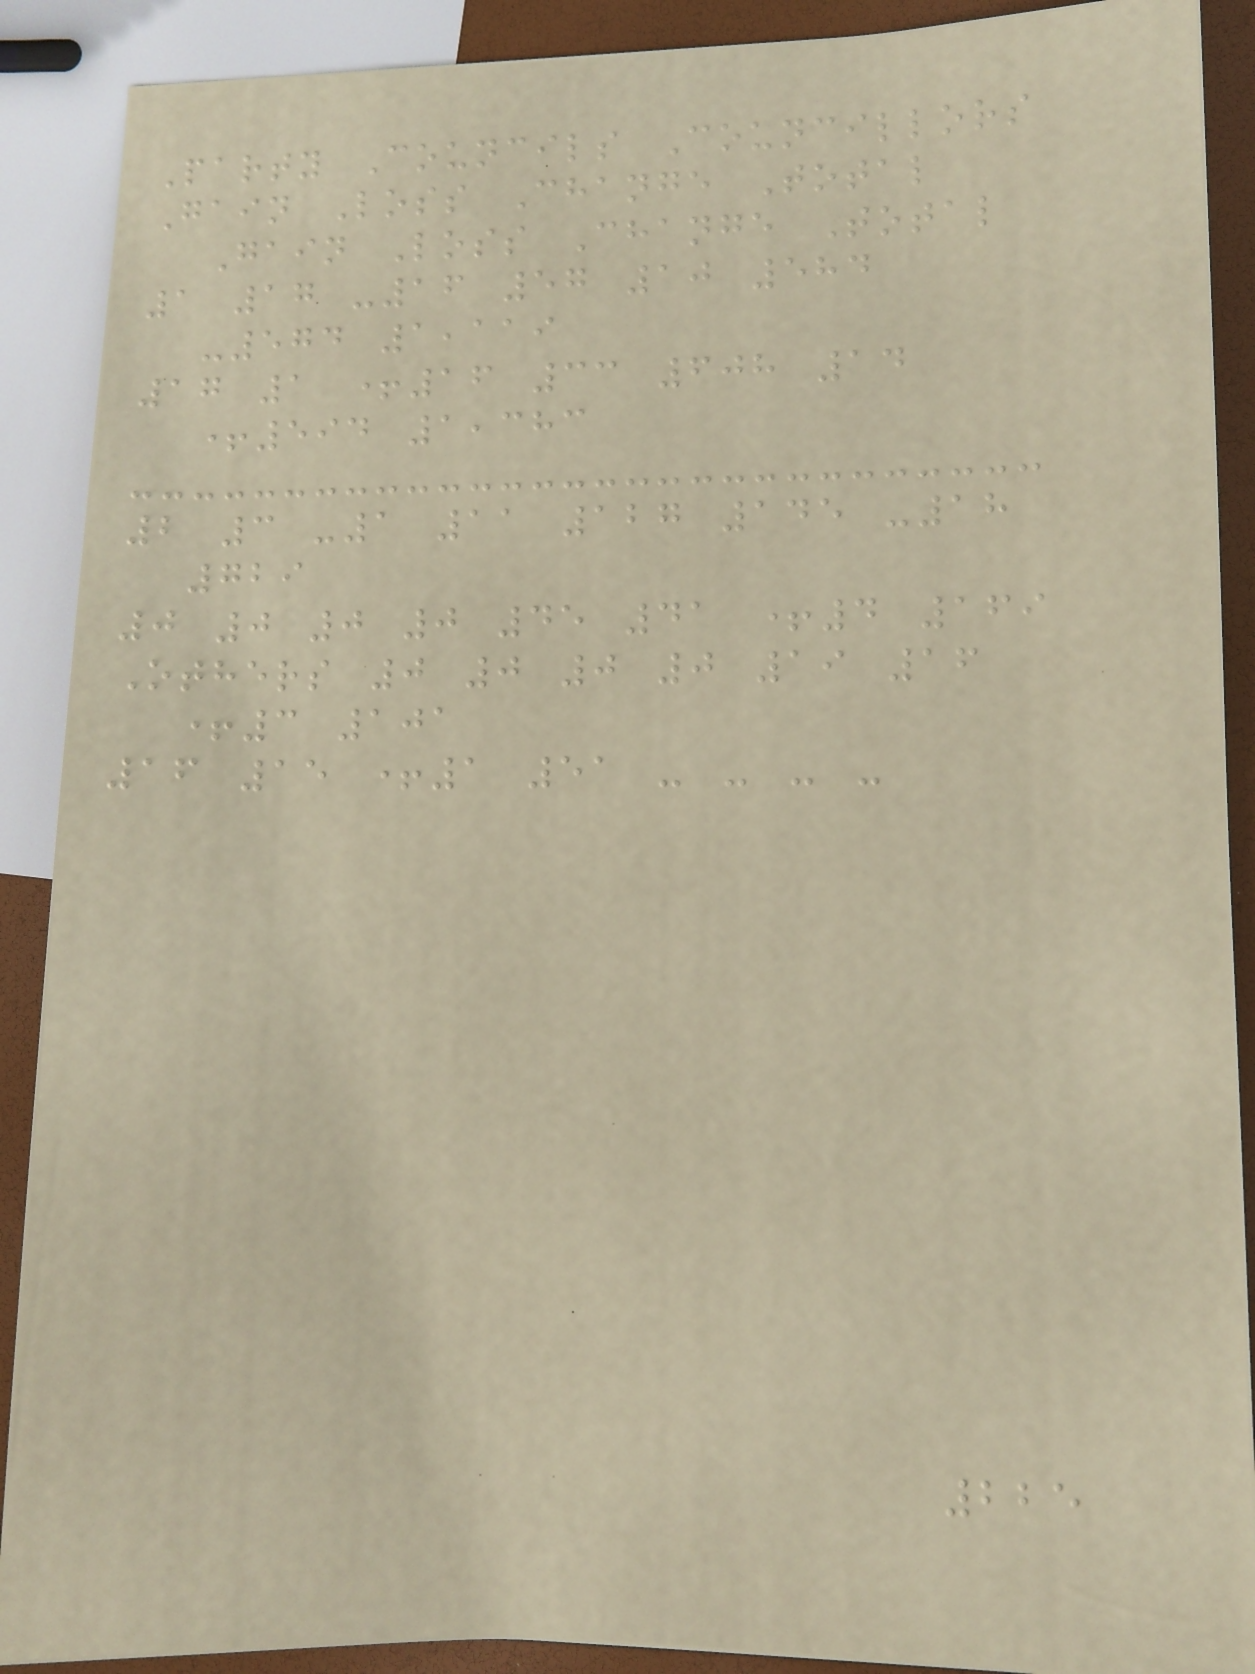Party Councils Councillors
Gain Loss Change Total
Gain Loss Change Total
1 17 -16 57 10 584
-574 1,119
17 1 +16 33 608 14
+594 1,383
2 3 -1 11 127 145 -18
729
0 0 0 0 45 41 +4 169
Others 0 0 0 0 19 16
+3 101
16 15 +1 51 - - - -
225
